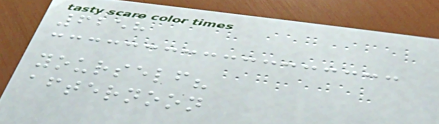6258
yourself?
afternoon
